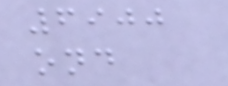6900
ond
